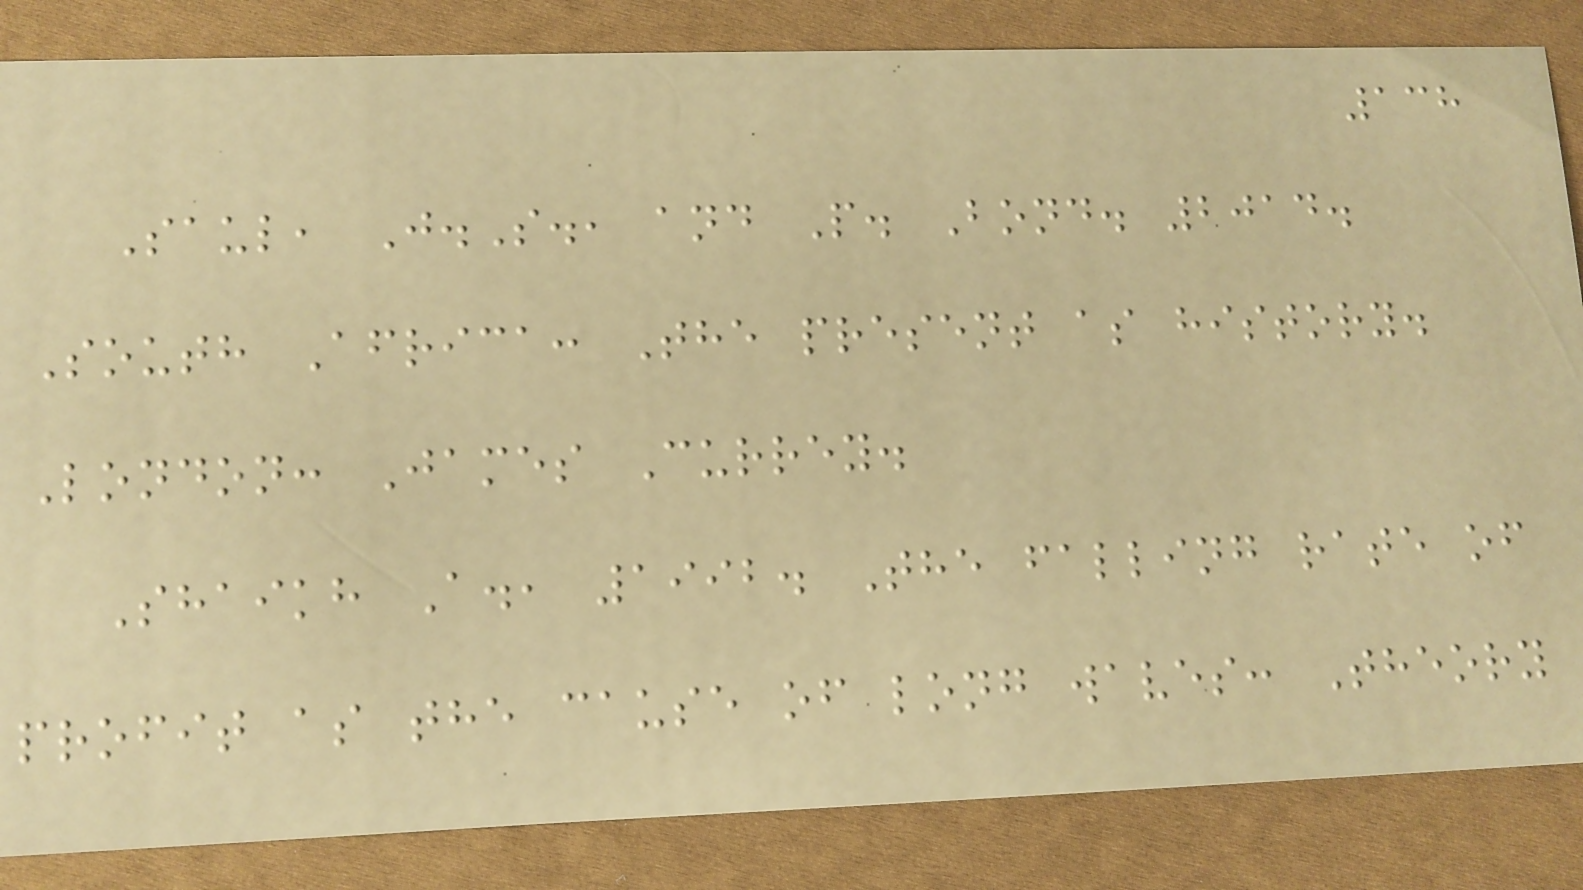138
Saul, J.S., and P. Bond. 2014.
South Africa: The present as history.
London: James Currey.
Shaikh A., 1992. The falling rate of
profit as the cause of long waves: Theory
